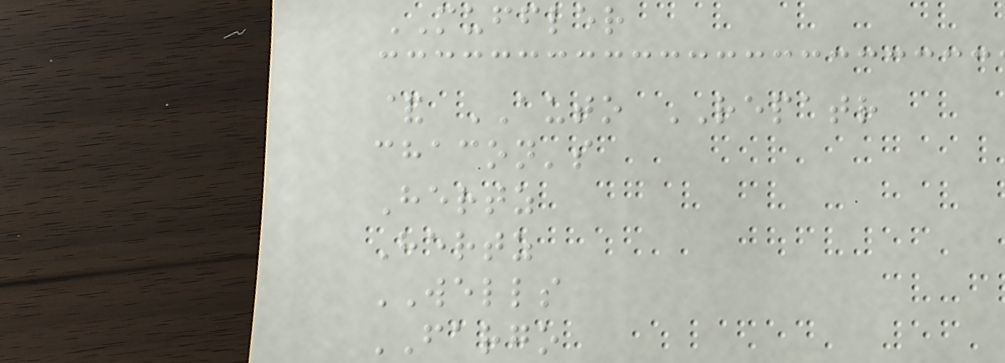MUFFLER
& AUTO REPATR
chacon's
Hertz
Hertz
WELLS
FARGO
